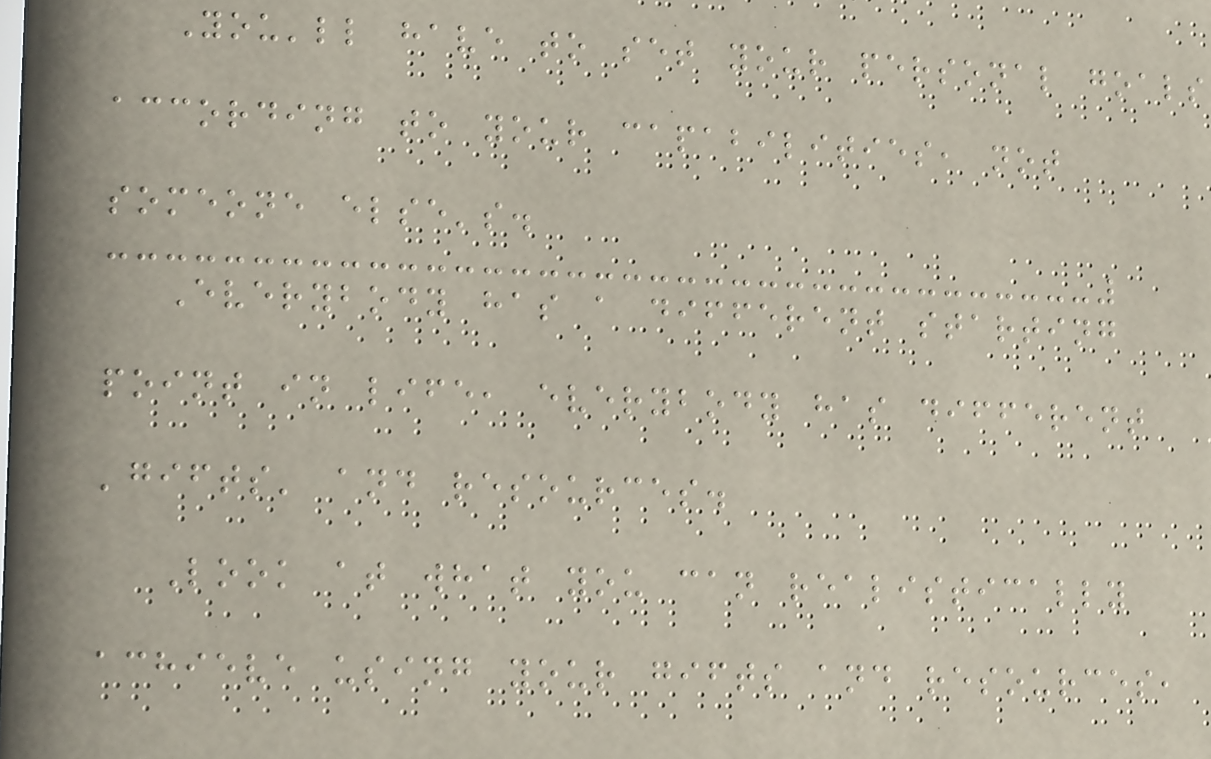You'll have to set your personal goals
according to your capabilities, not
someone else's.
Everybody has a different starting
point in life, everybody has different
'gifts' and resources.
Look at what you can realistically
achieve using your gifts and resources,
